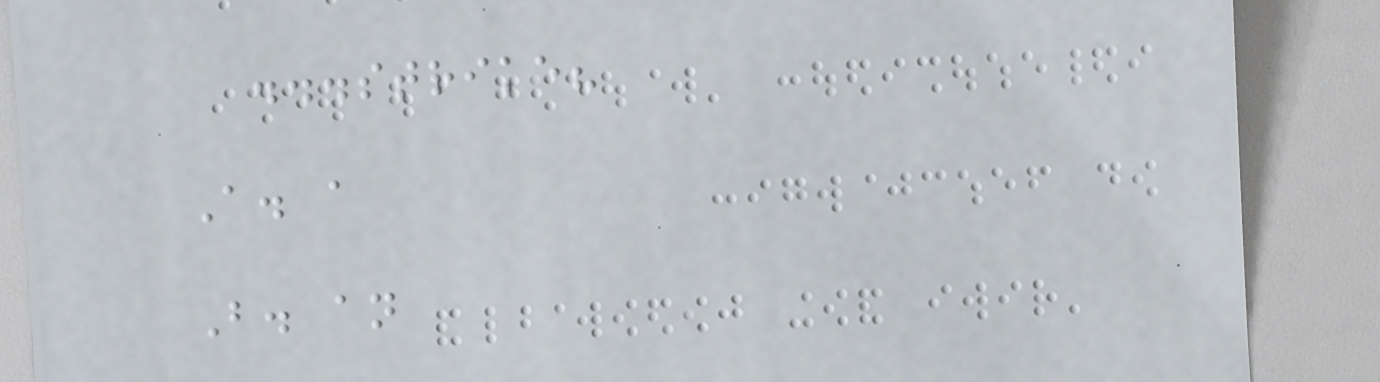...strike?
A. a
B. an
